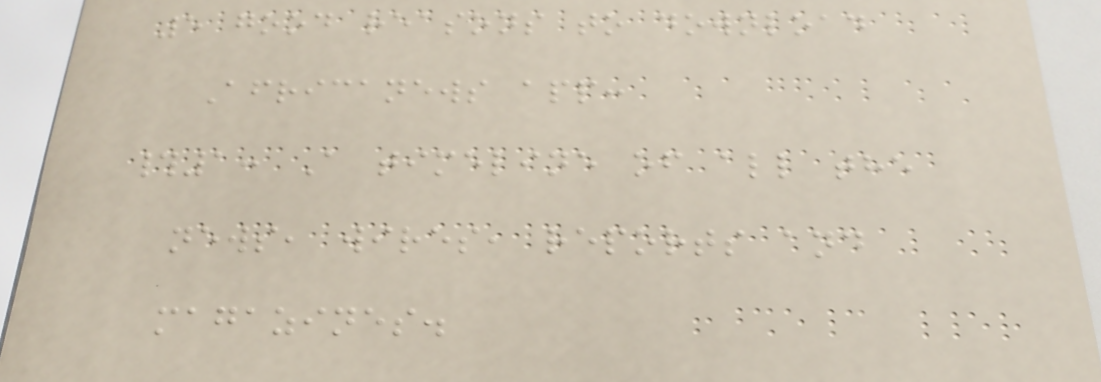5 good reasons to download
Africanews app:
#1: A timeline of all the
news, wires, reports and
magazines.
